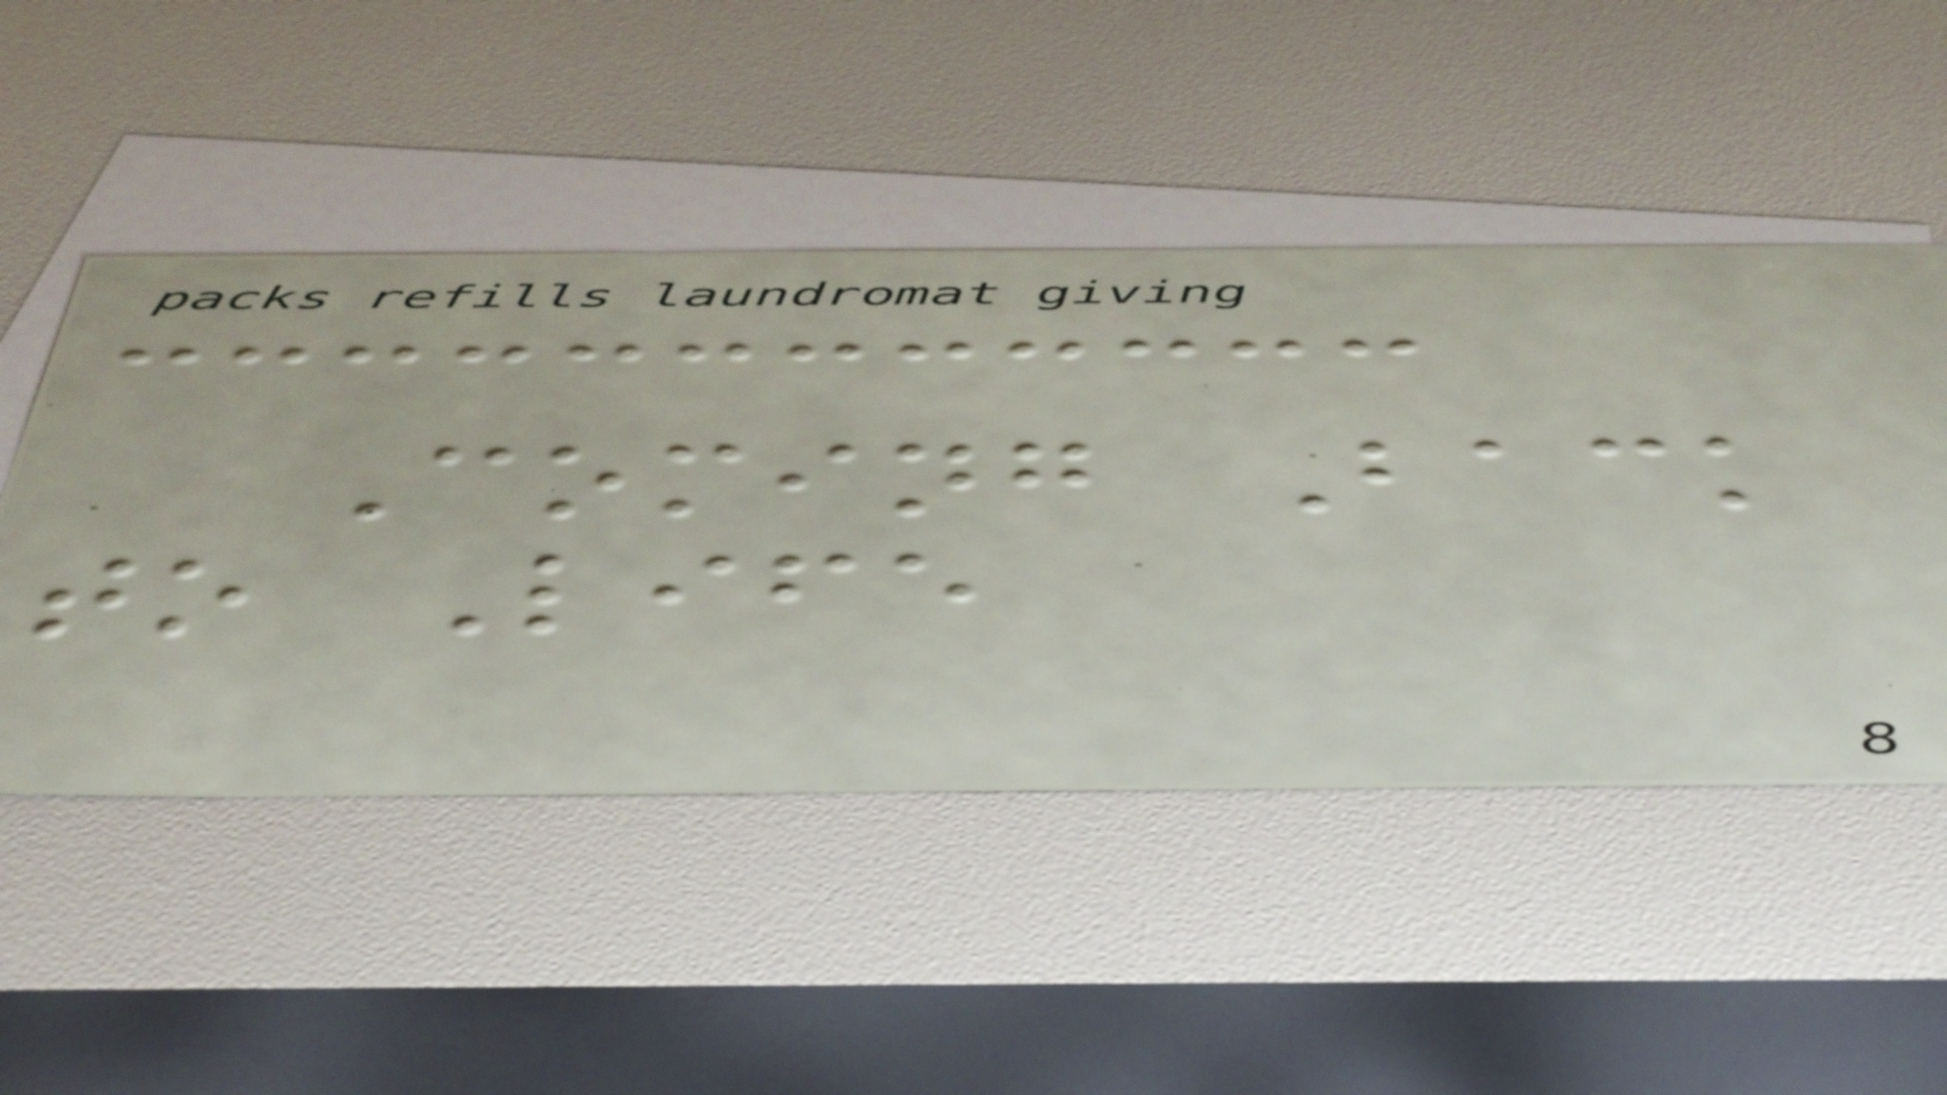Coming Back
to Life
